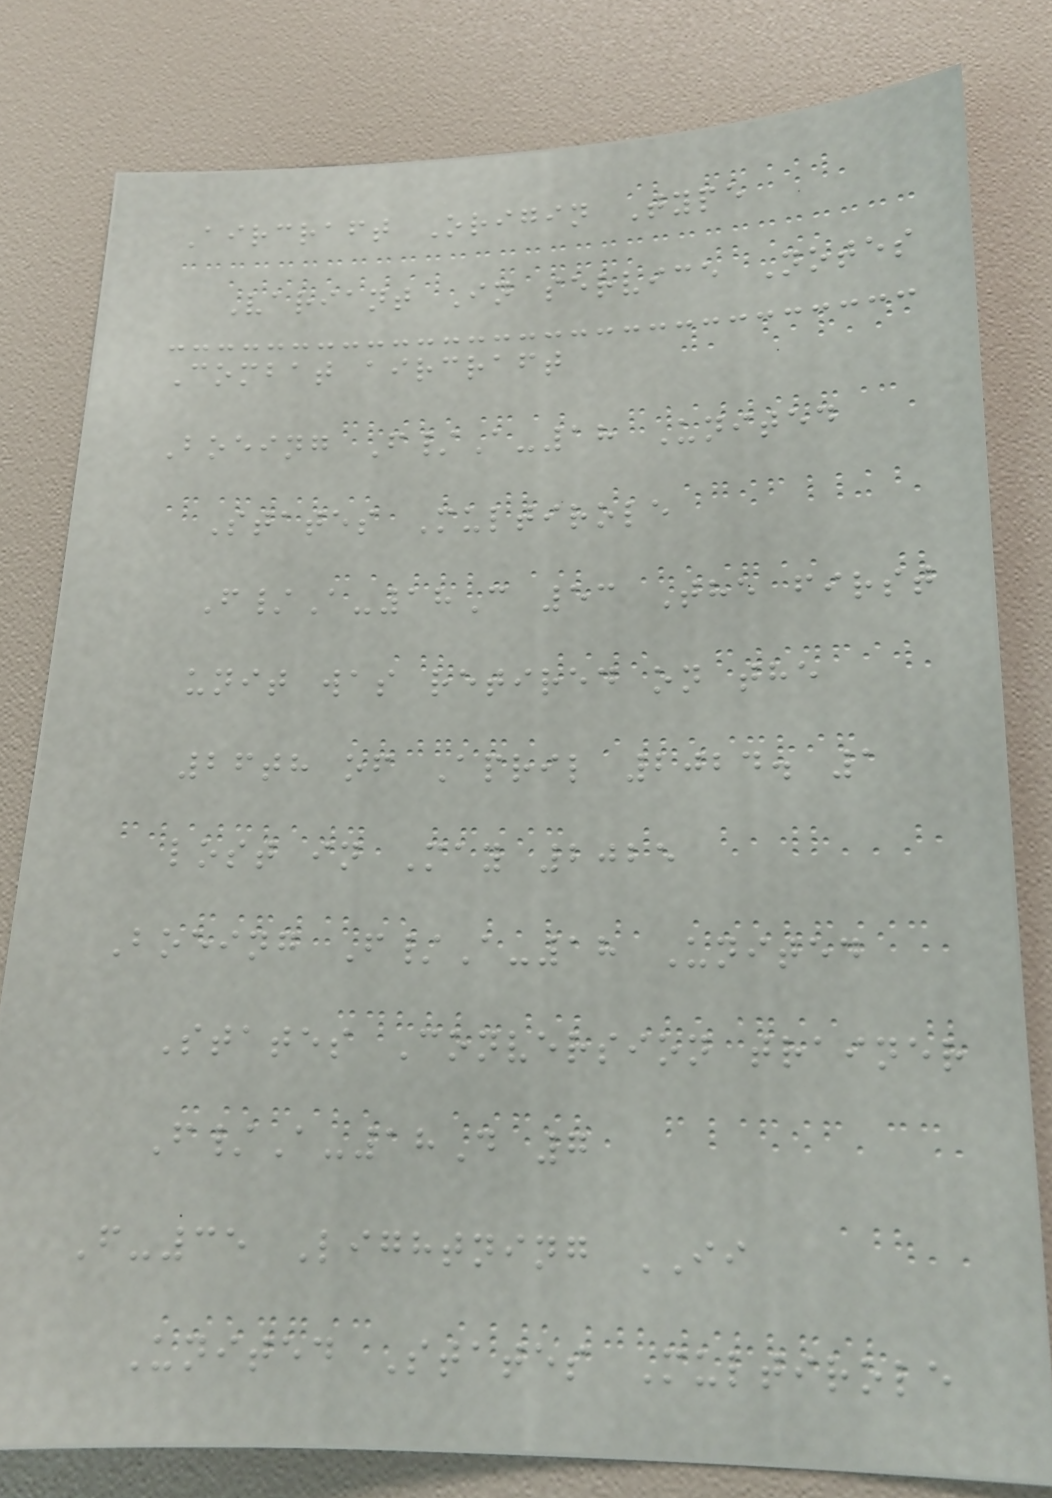Aircraft Origin Type
Variant In service Notes
Combat aircraft
Boeing F/A-18 United
States Multirole
F/A-18C 53 The first
unit was retired on the
26th of April 2024. 1
lost in May 2025
Boeing F/A-18 United
States Conversion trainer
F/A-18D 7
F-35 Lightning II
United States Multirole
